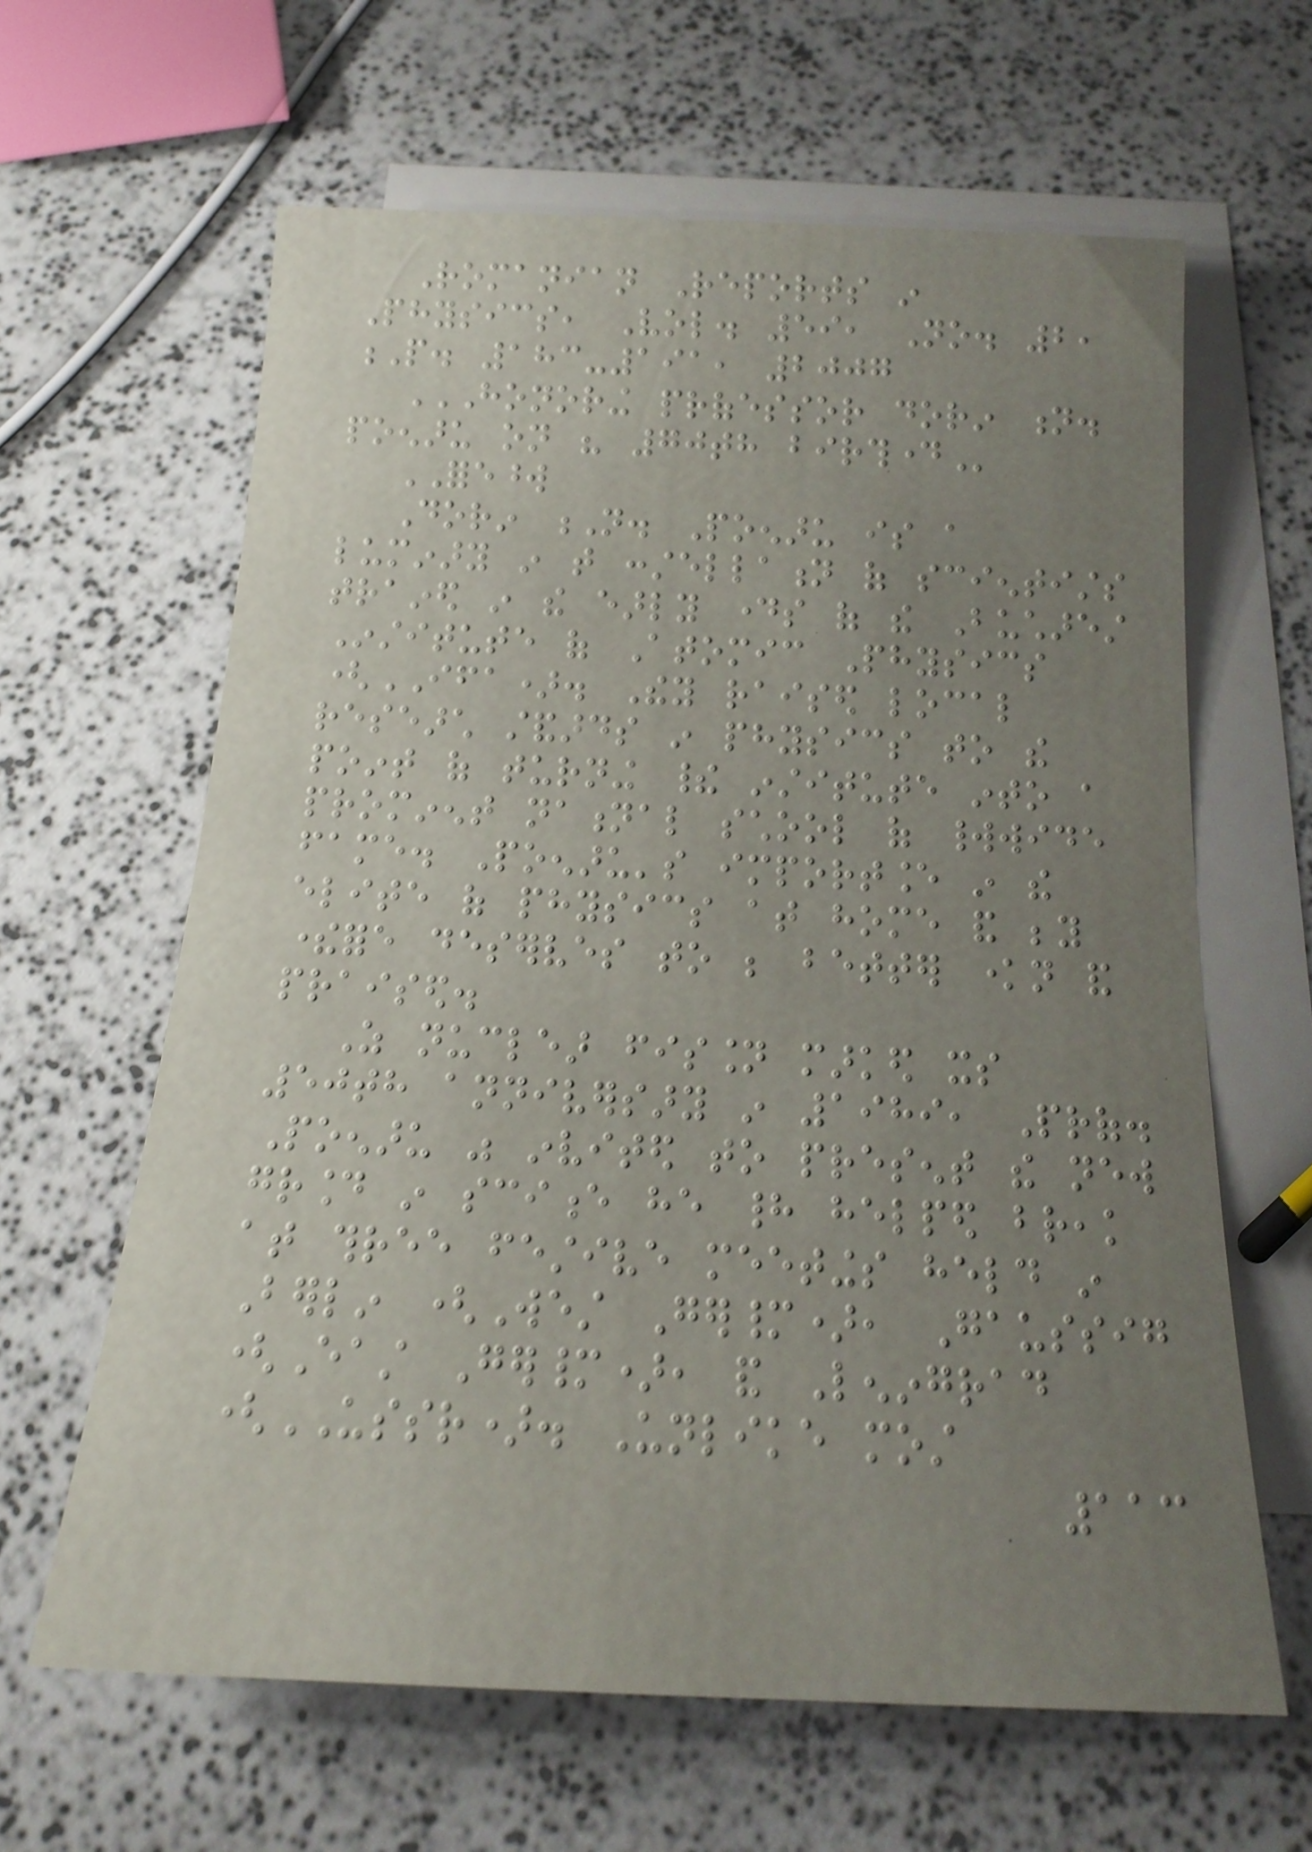Romanian Reports in
Physics, Vol. 59, No. 2,
P. 183-191, 2007
HONORING PROFESSOR DORIN N.
POENARU ON HIS 70TH BIRTHDAY
FOREWORD
Dorin N. Poenaru is a
luminary in that constellation of scientists
trained in the early days of the Bucharest
Institute of Atomic Physics
(IFA). They raised local
research standards in physics to the
point of turning their institute into a
prominent national school of worldwide
fame. Poenaru's importance in the
elite of physics at home and beyond
therefore deserves to be better known and
praised.
As nuclear fission marked its
50th anniversary in 1989, Prof.
Poenaru was invited to present the new
ground in science he had helped break
at three festive meetings held in
Berlin (West Germany), Gaussig
(East Germany), and Leningrad
(USSR). Unlike most
113
